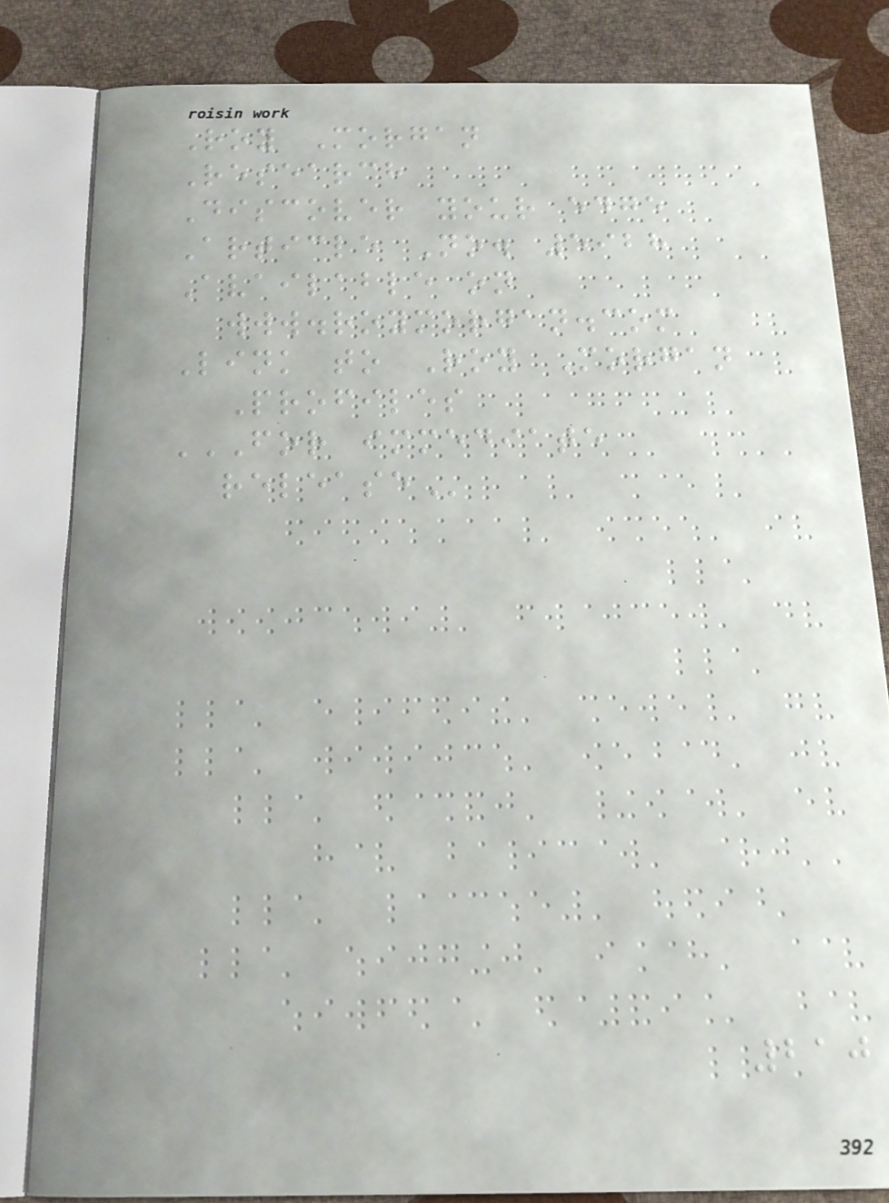Roy Morgan
Research
Discover your edge
Article No. 5928
Available on
www.roymorgan.com
Link to Roy Morgan
Profiles
FOR IMMEDIATE
RELEASE
210
